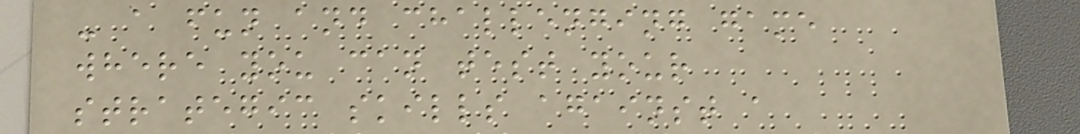- a fun and challenging game
where you can test your
strategic skills against a
